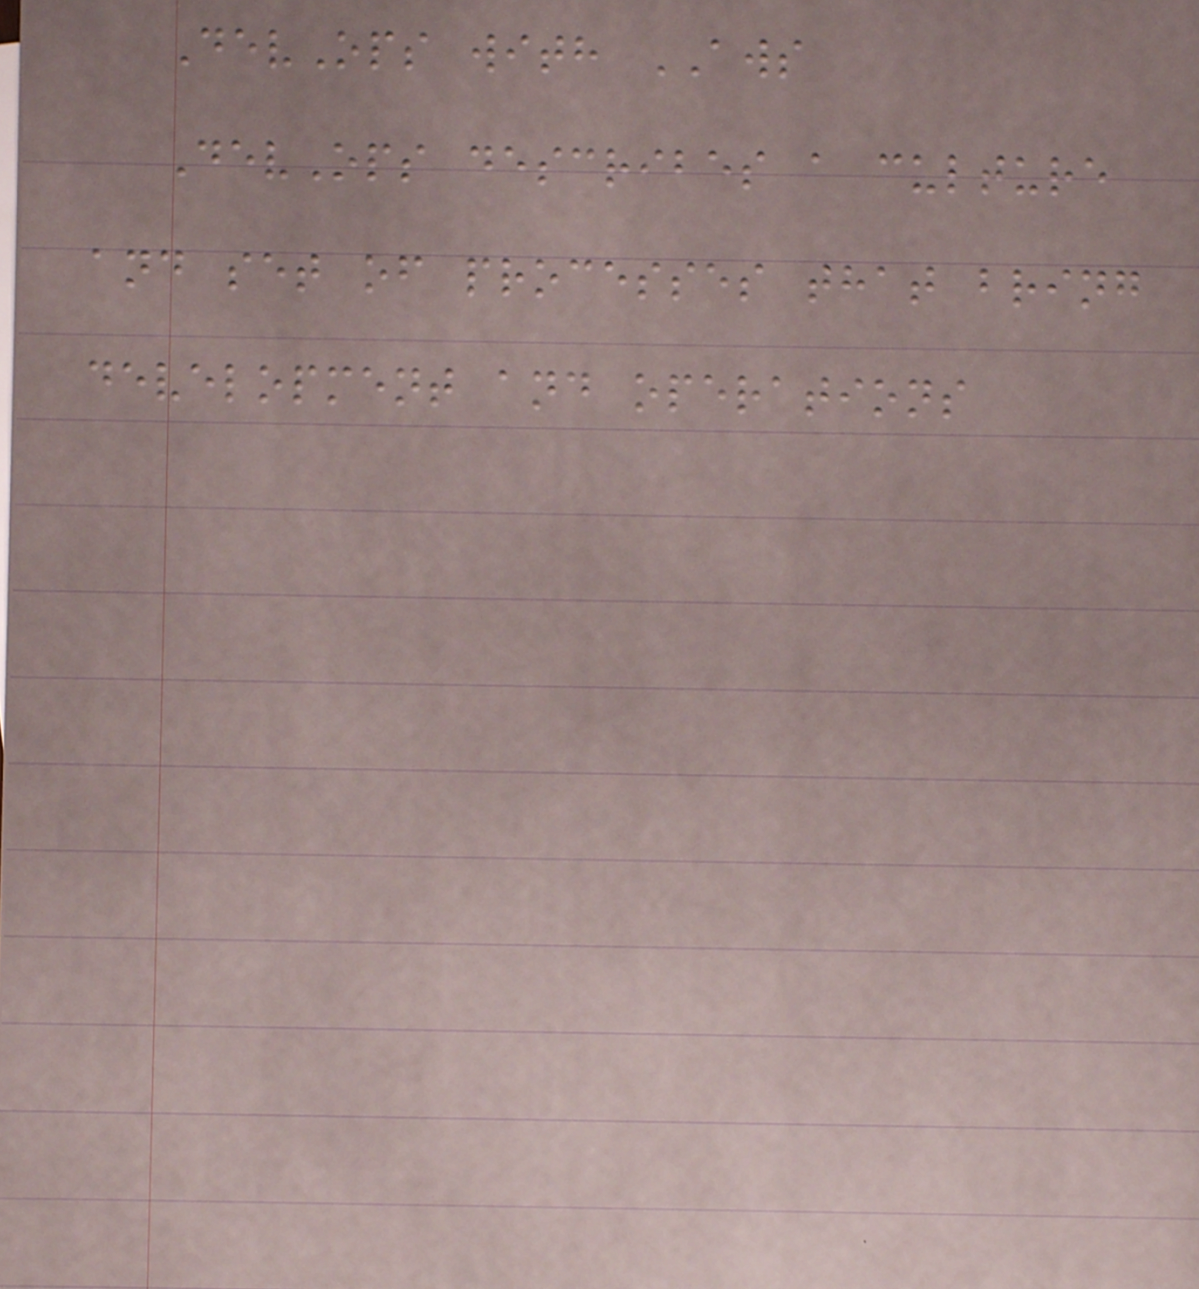DevOps with AWS
DevOps describes a culture
and set of processes that bring
development and operations
